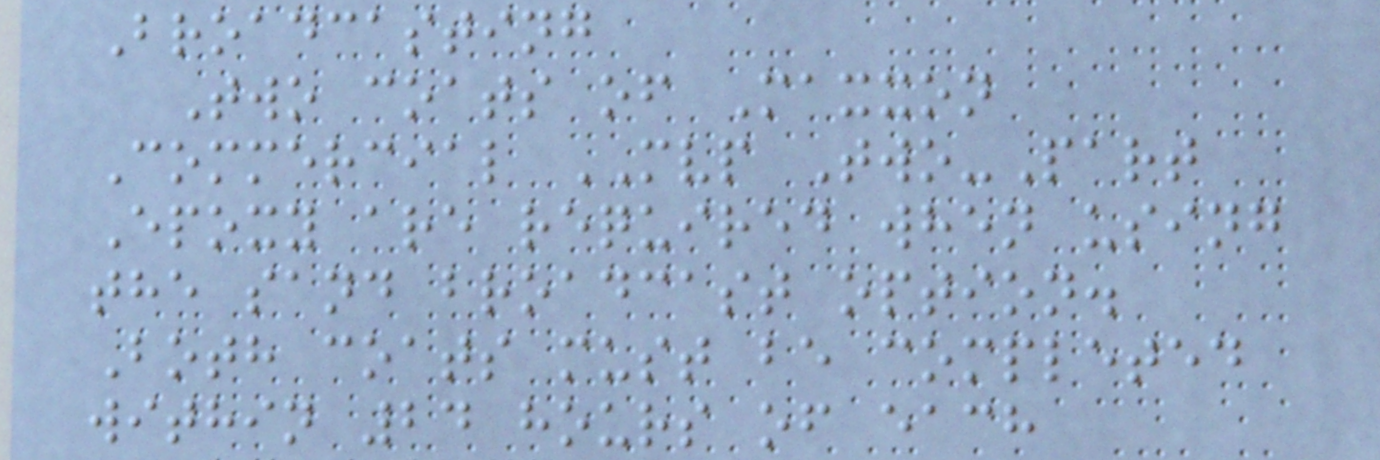Broadcasting
Two coats of Maxxon
Commercial MVP Two-Part
Epoxy are required when using
the sand broadcast option.
Both coats must be completed
within 24 hours of each
